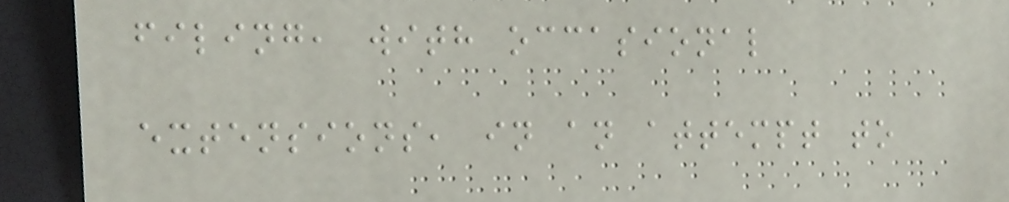filing, with occasional
extensions, in an attempt to
